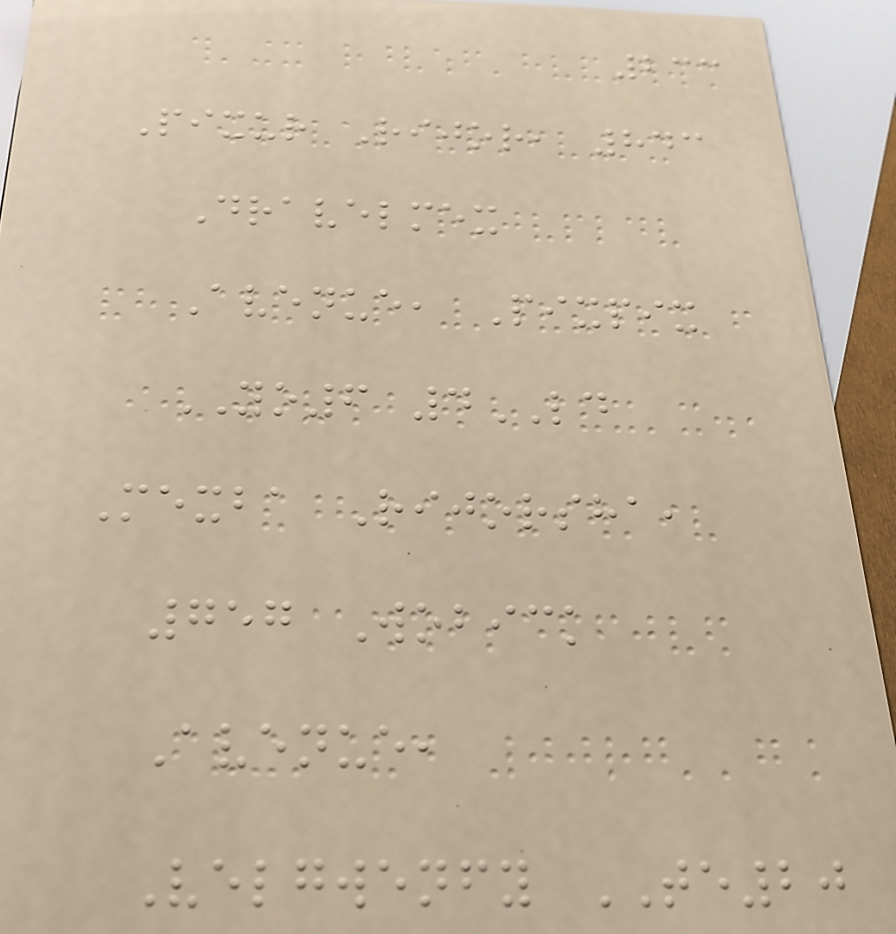233
Pixur Rijor, 843
Dravelmex
Avenue, Pixpix
YO6 4LD
Mexba Rijorsha,
757 Wobick
Avenue,
Velgwenfy TE20
